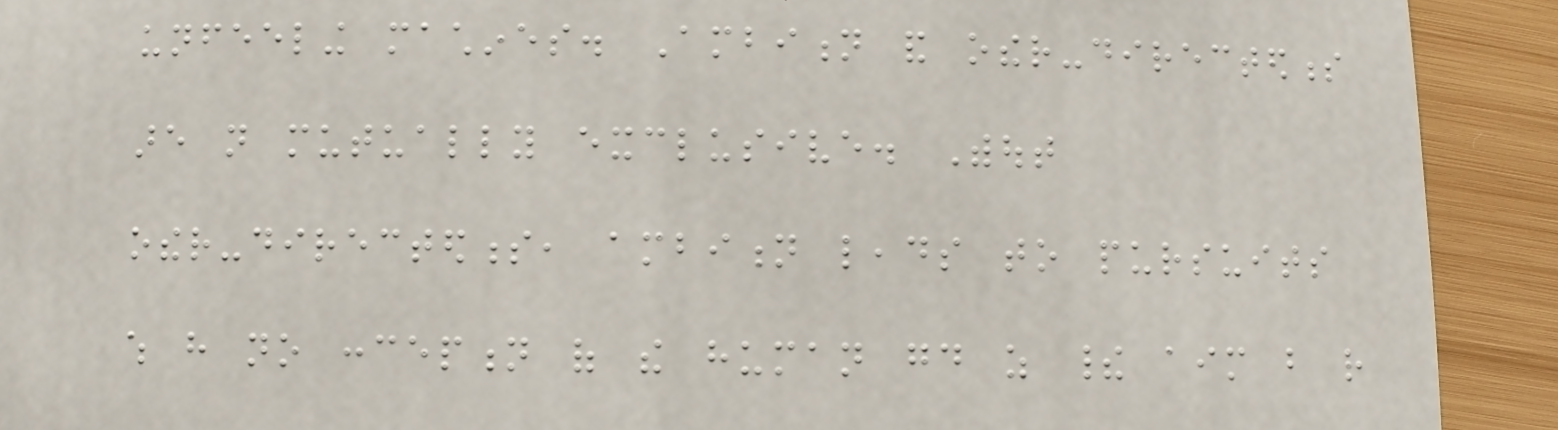unfeeling machines. Ambition and other-directedness
are not mutually exclusive. Without
other-directedness, ambition leads to pursuits
which have no conception of the human good as their aim but rather
